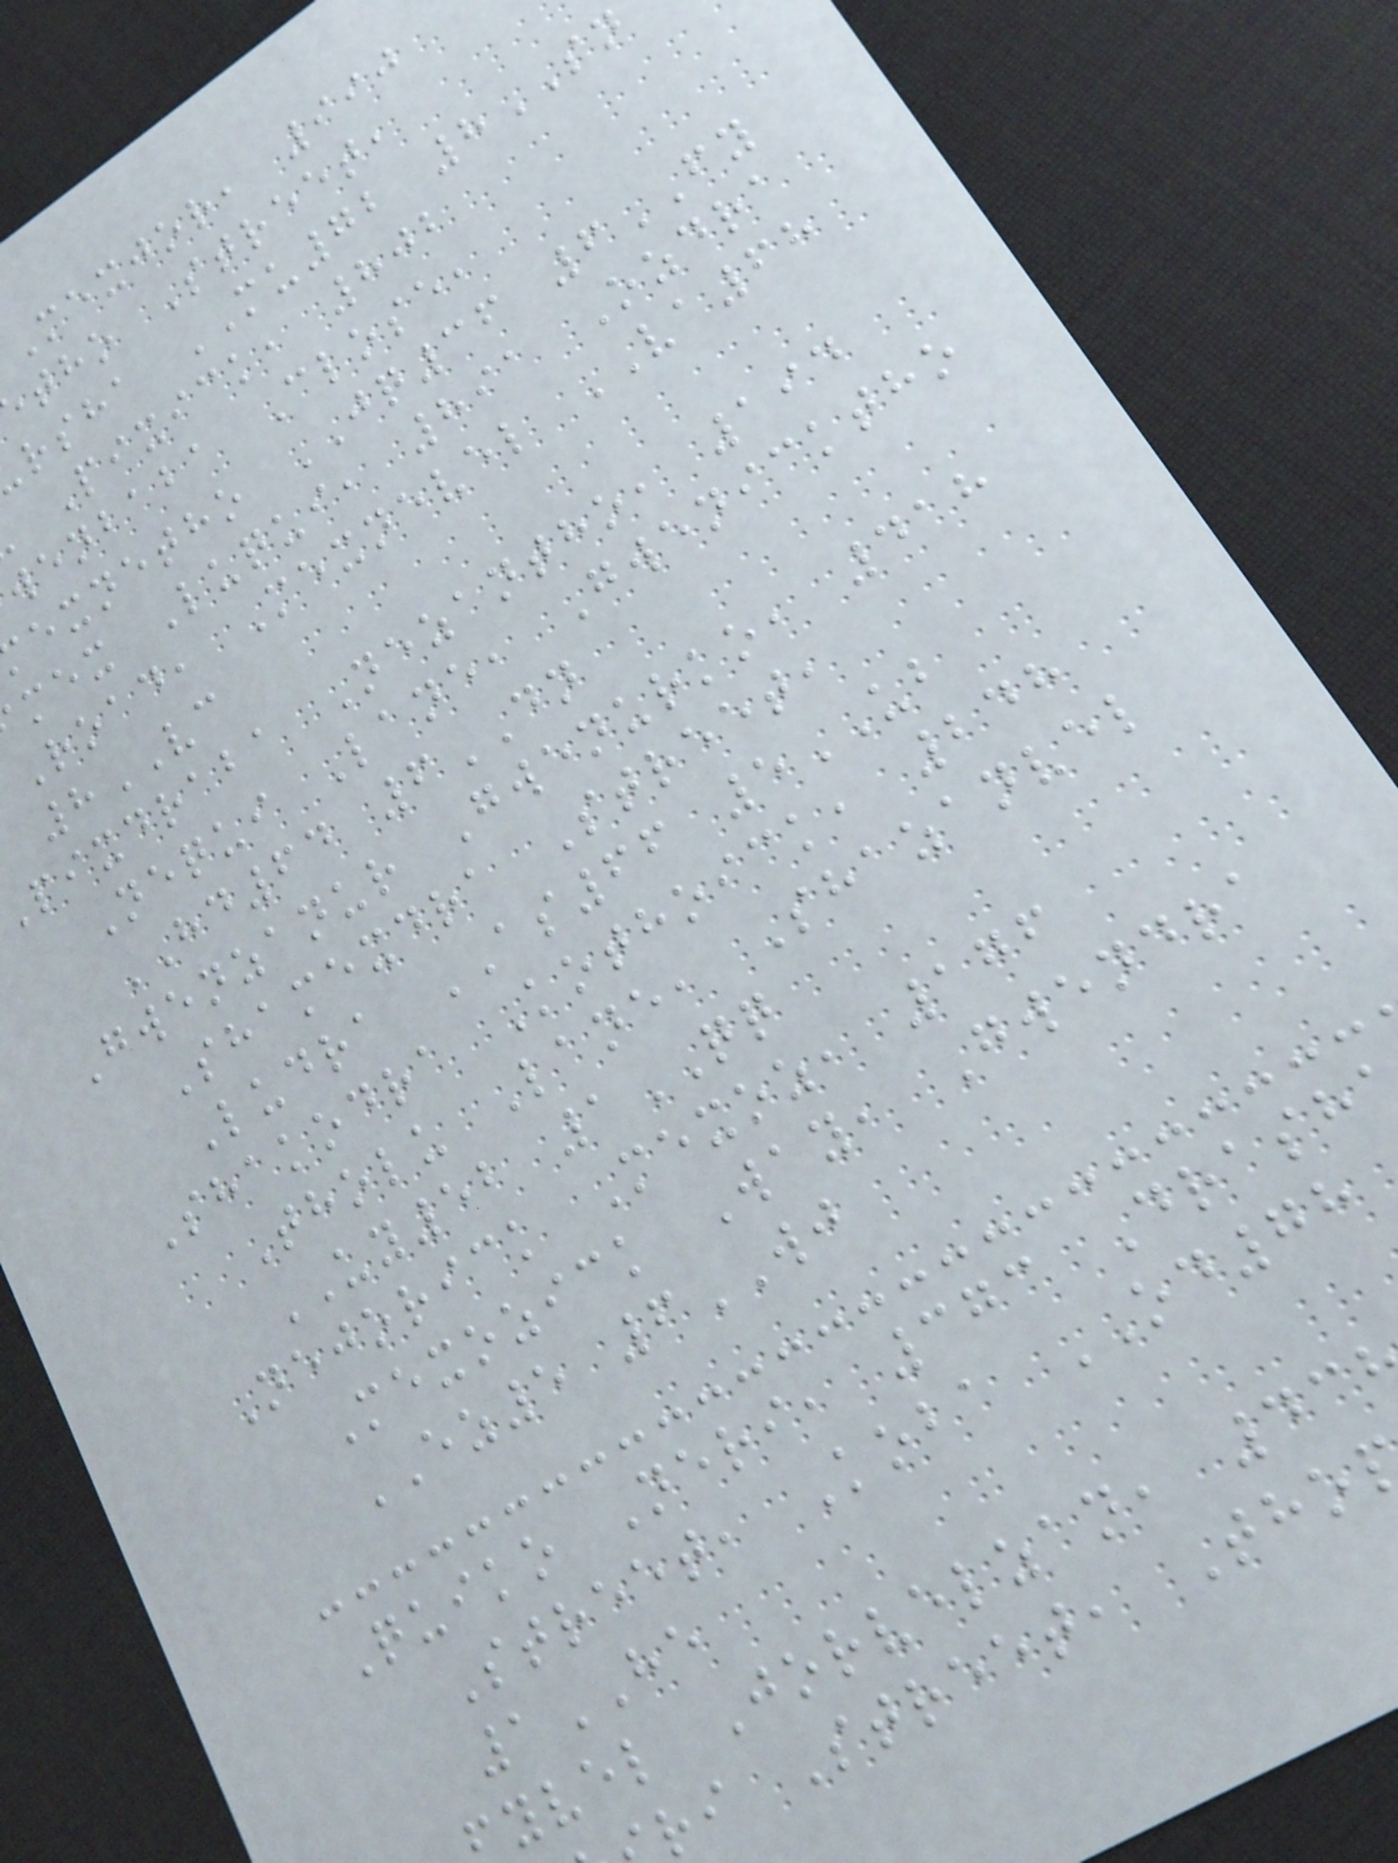Mexjor, 990
tho Street,
rsha MU72 8SN
Pixick, 802
wenbaba Close,
exnetho JQ36 6FY
mex Luqui, 891 Ozdra
Road, Mexnevel VA68
8VC
pixdraba Nezantho, 194
Nequi Lane, Gwenicktho
HD64 6DN
Gwenzanur Gwenurko, 418
Shamexdra Street,
Ludra AS66 5UB
Shakodra Kothoick, 248
Tholu Lane, Shazanvel
UY52 1QQ
Nejorick Mexoz, 176
Mexozick Way, Gwendra
EZ5 6WJ
Quiko Neri, 373 Drash
Street, Koba OD78
1HE
yvel Jorvelzan, 43
ri Street, Tho
